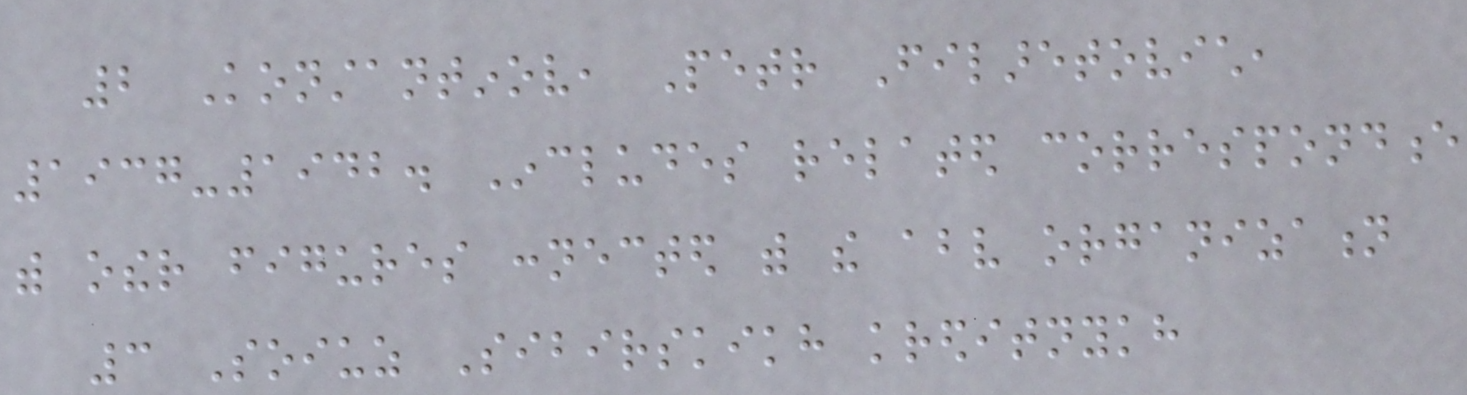2 Konstantinov, Petr Filaretovich,
1937-1942. Includes related correspondence
with other figures connected with the above organization
3 Soiuz Sibirskikh kreditnykh
